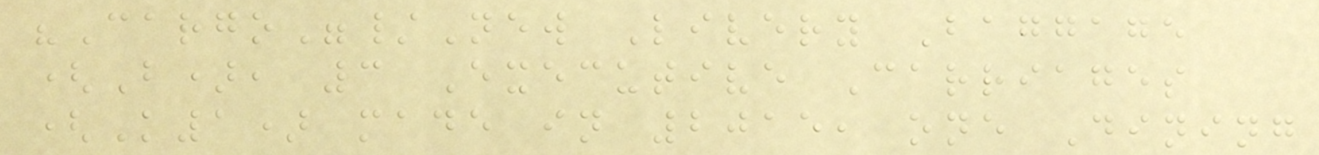"Cargo"/New Livery Baggage
(B), 3 Executive Carriages
(K1) made in 2015, one Dining
